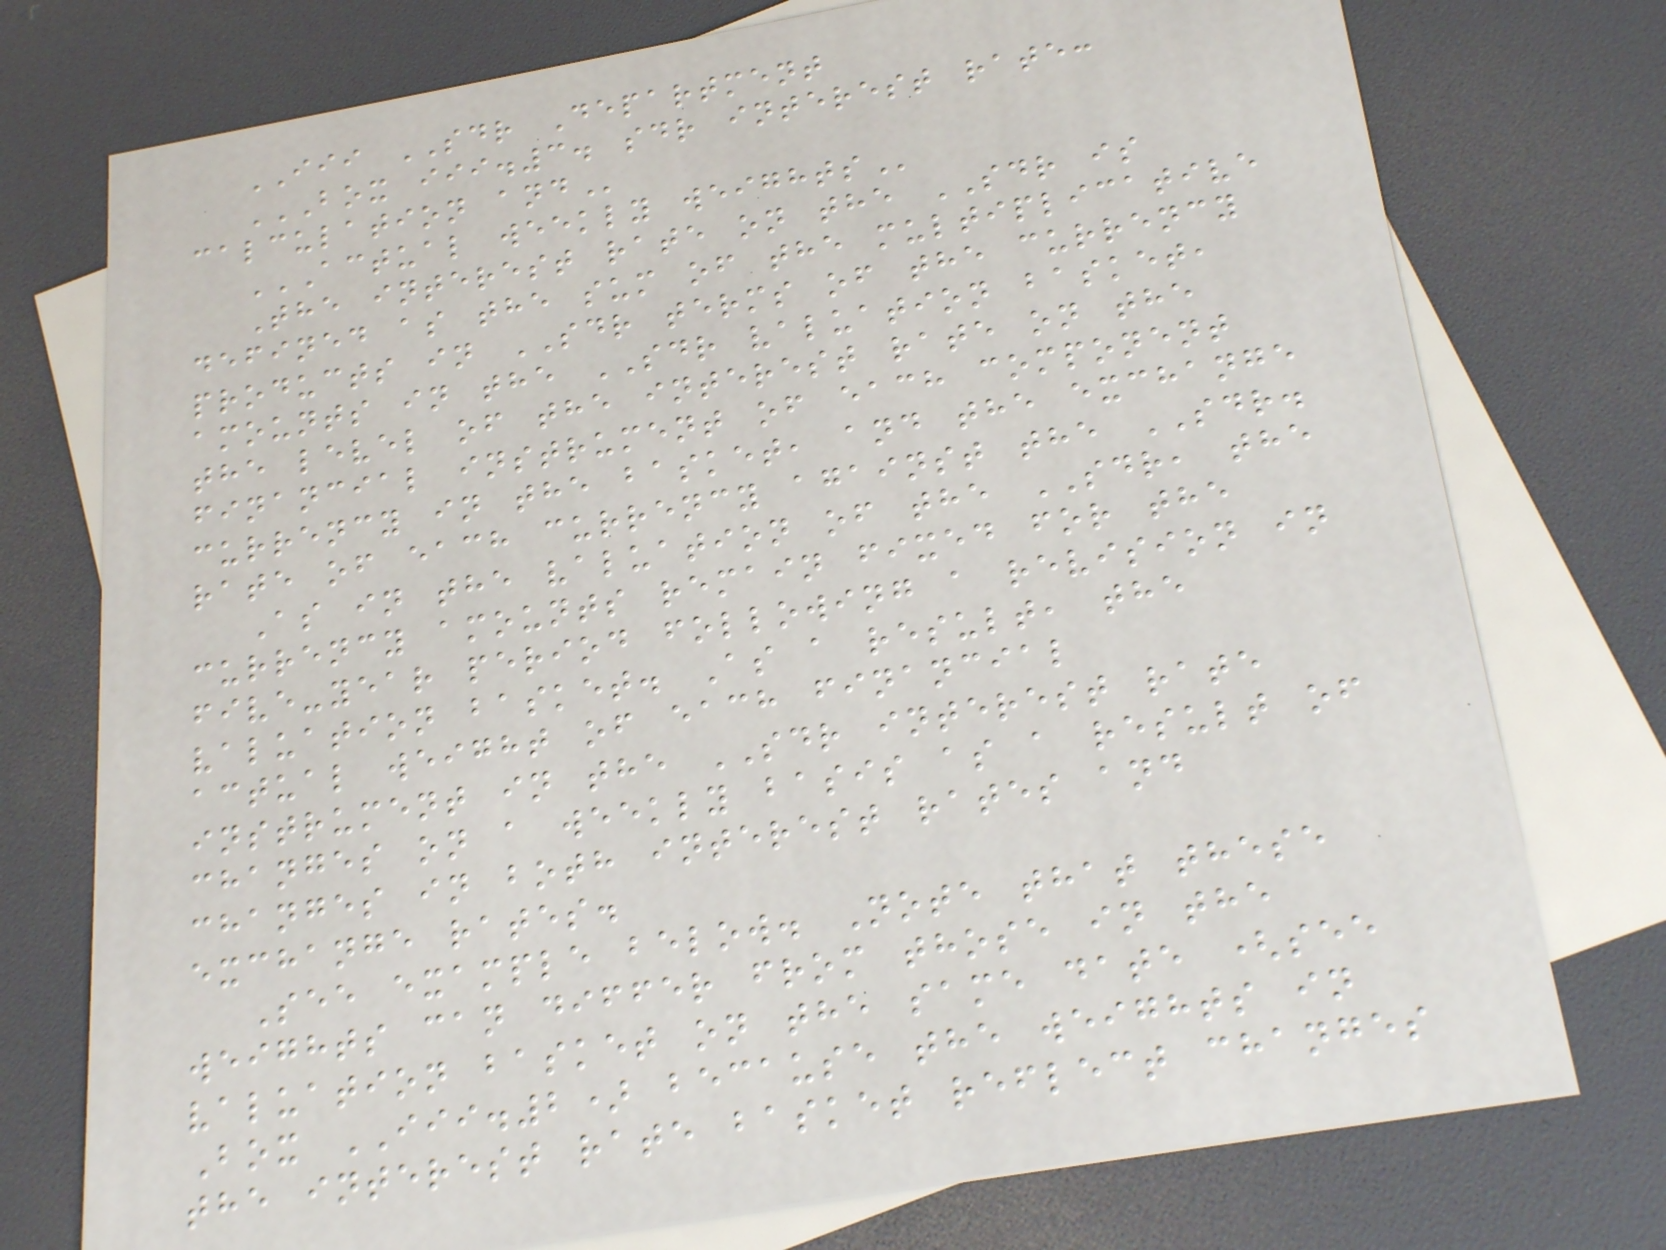III SDR Department
BOX III.3. SDR INTEREST RATE:
CALCULATION AND
ACTUAL WEEKLY WEIGHTS
The interest rate on the SDR is
defined as the sum of the multiplicative
products in SDR terms of the currency
amounts in the SDR valuation basket,
the level of the interest rate on the
financial instrument of each component
currency in the basket, and the exchange
rate of each currency against the SDR.
As in the valuation of the SDR, the
currency amounts remain fixed for the
five-year period following a revision in
valuation basket. As a result, the
actual weight of each financial
instrument in the SDR interest rate
changes on a weekly basis as a result of
changes in both interest rates and
exchange rates.
See example below. Note that these
weights can differ from those in the
valuation basket on the same date (see
Box III.2) because the weights in
the interest rate basket reflect changes
